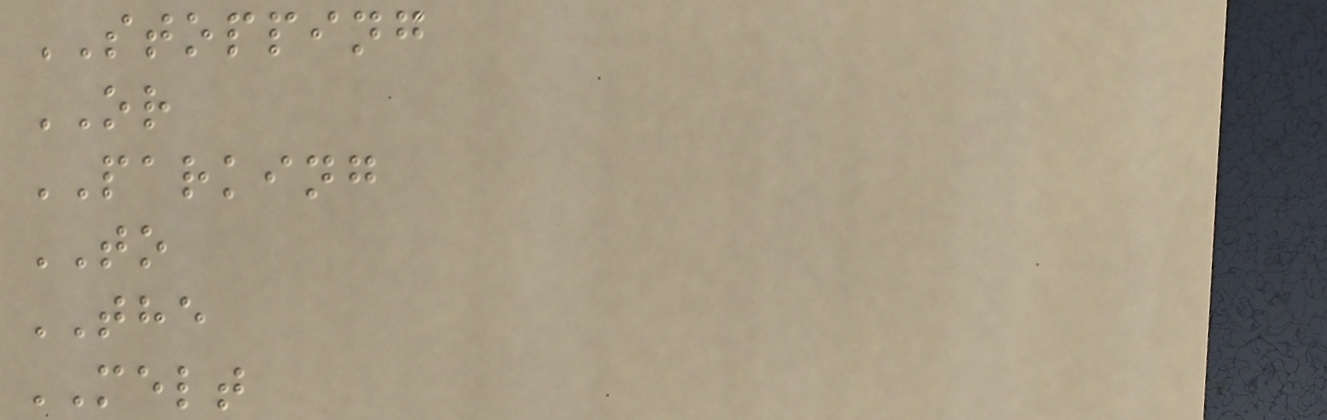STOPPING
OR
PARKING
TO
THE
MELT
